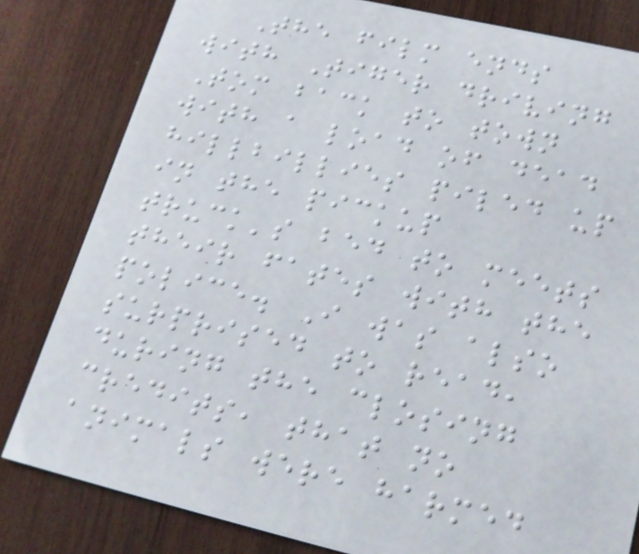The film ends
with Tiger driving
Tom back to town
with a load of dead
hillbillies piled up
in the pickup
truck's bed to meets
their fates with the
police. I was also
surprised to read,
during the closing
credits, that no
animals were harmed
